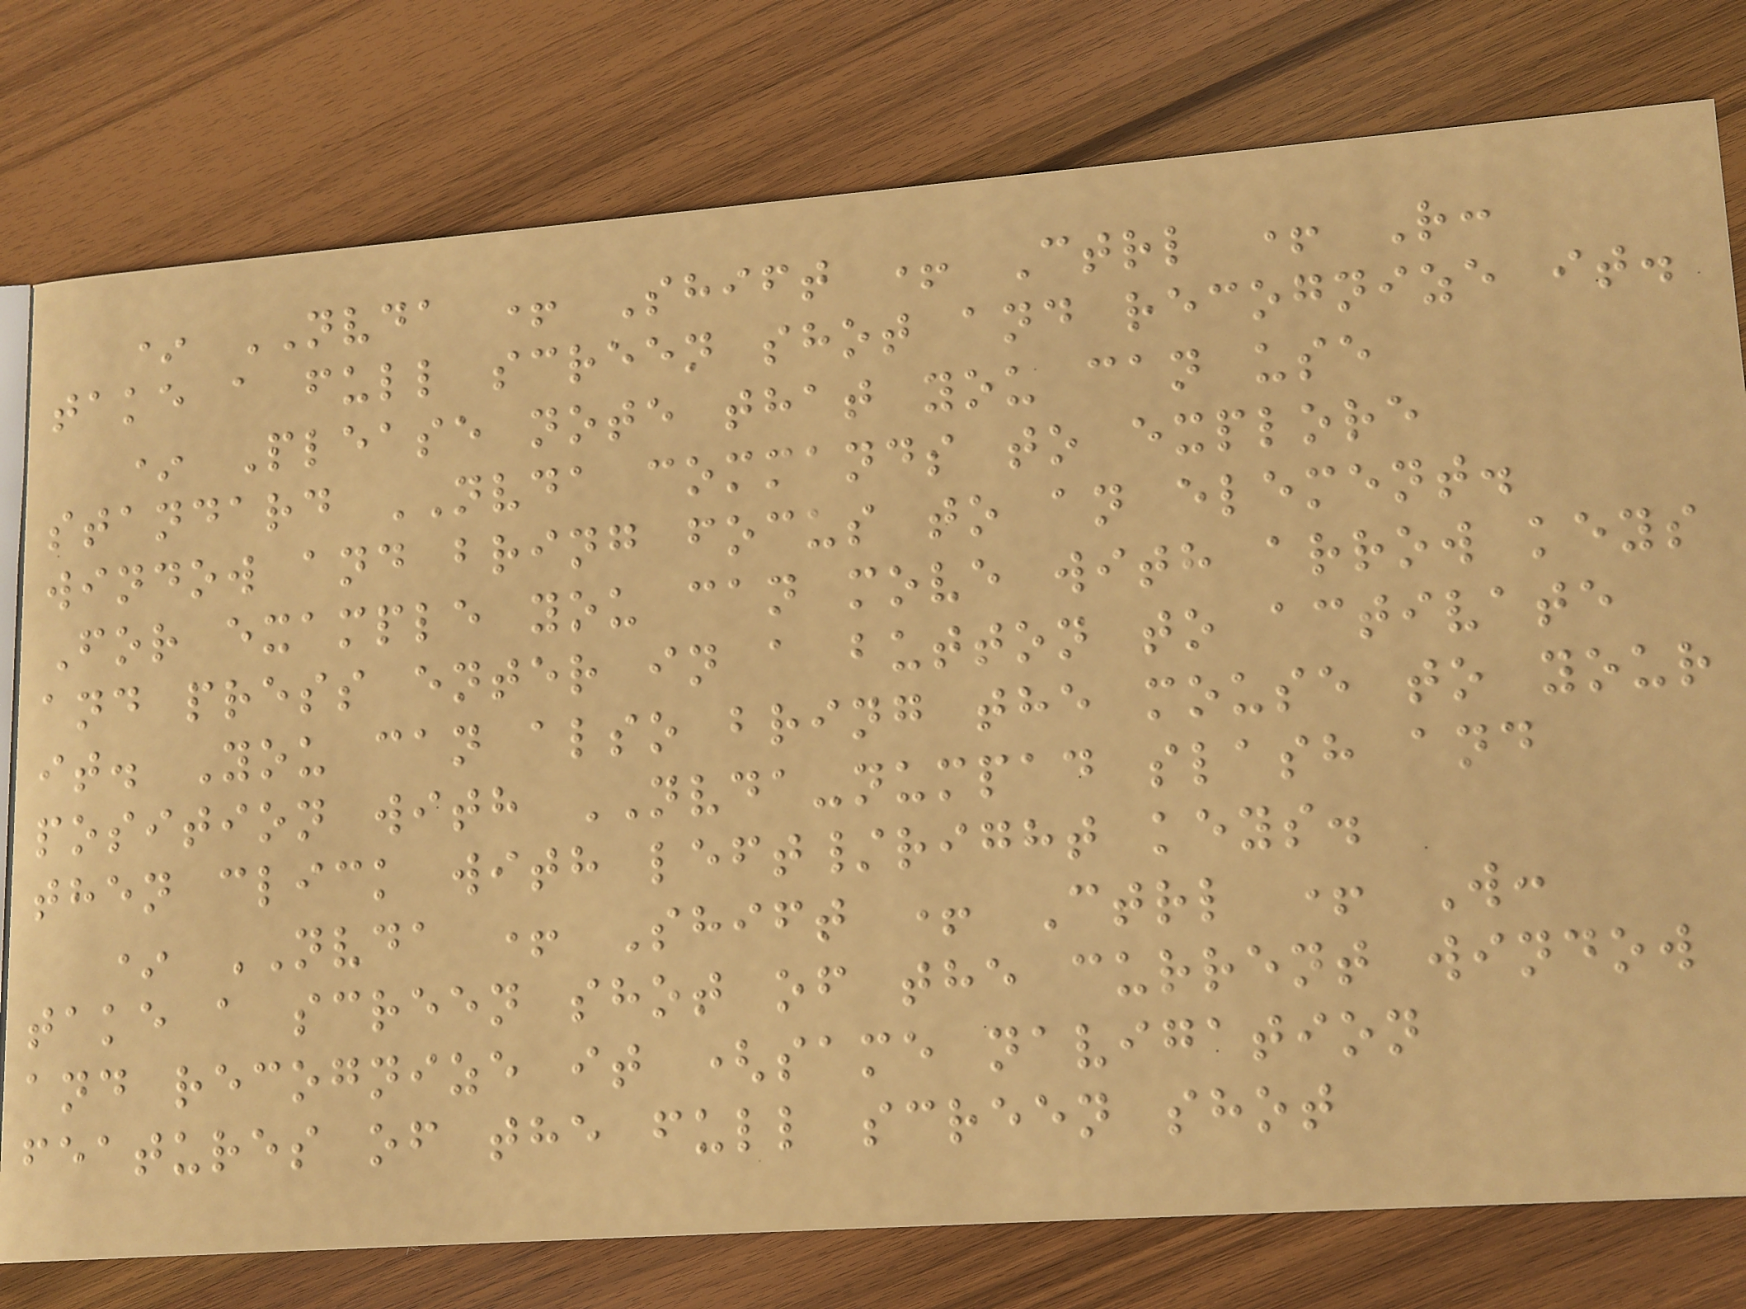* NVDA + Shift + Ctrl + R:
take a full screen shot and recognize it.
* Please note that you can use
standard NVDA commands to explore
window and bring focus to an element.
For example you can move with arrow keys
and press enter in a button to activate
it. You can also bring the mouse to your
position with NVDA-numpad slash and
then click with left/right keys.
* NVDA + Shift + Ctrl + W:
take a screen shot of the current window
and recognize it (same navigation
features of the full screen shot
